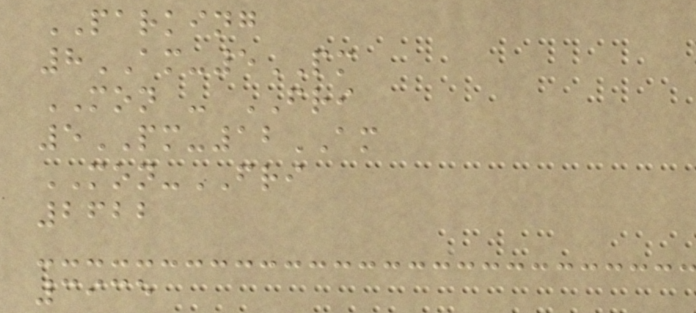PARKING
8AM-5PM
MON - FRI
5PM-12AM
MON-FRI
2622
3935
